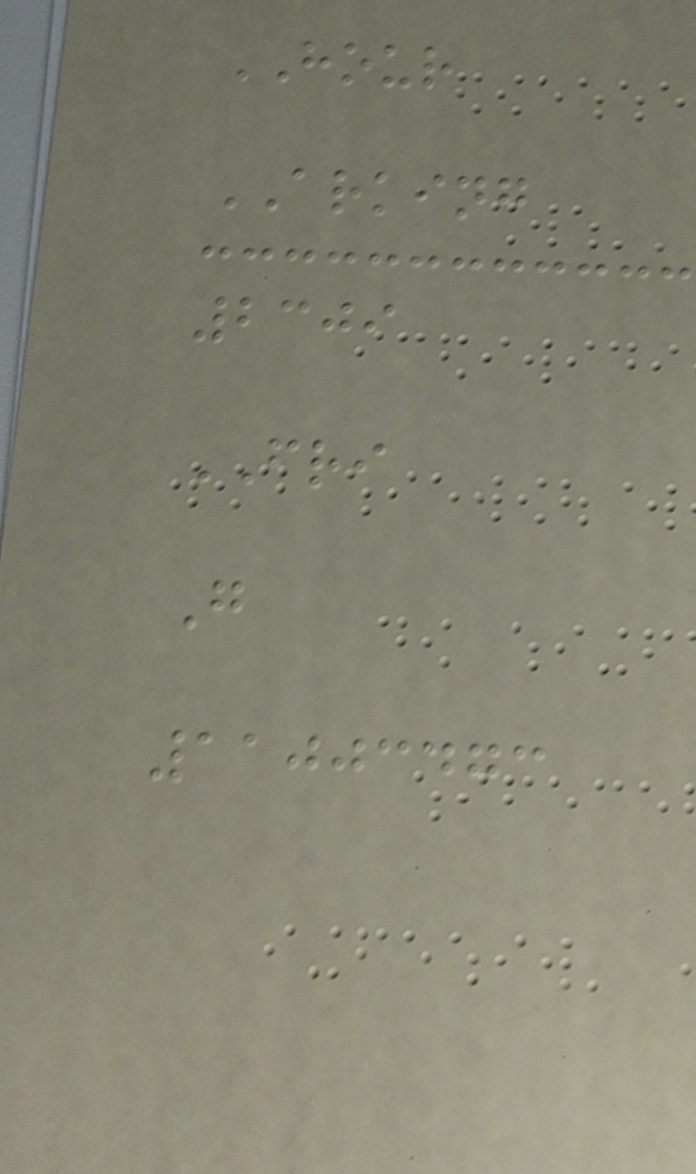HOUR
ARKING
2309
FRI
G
11003473
